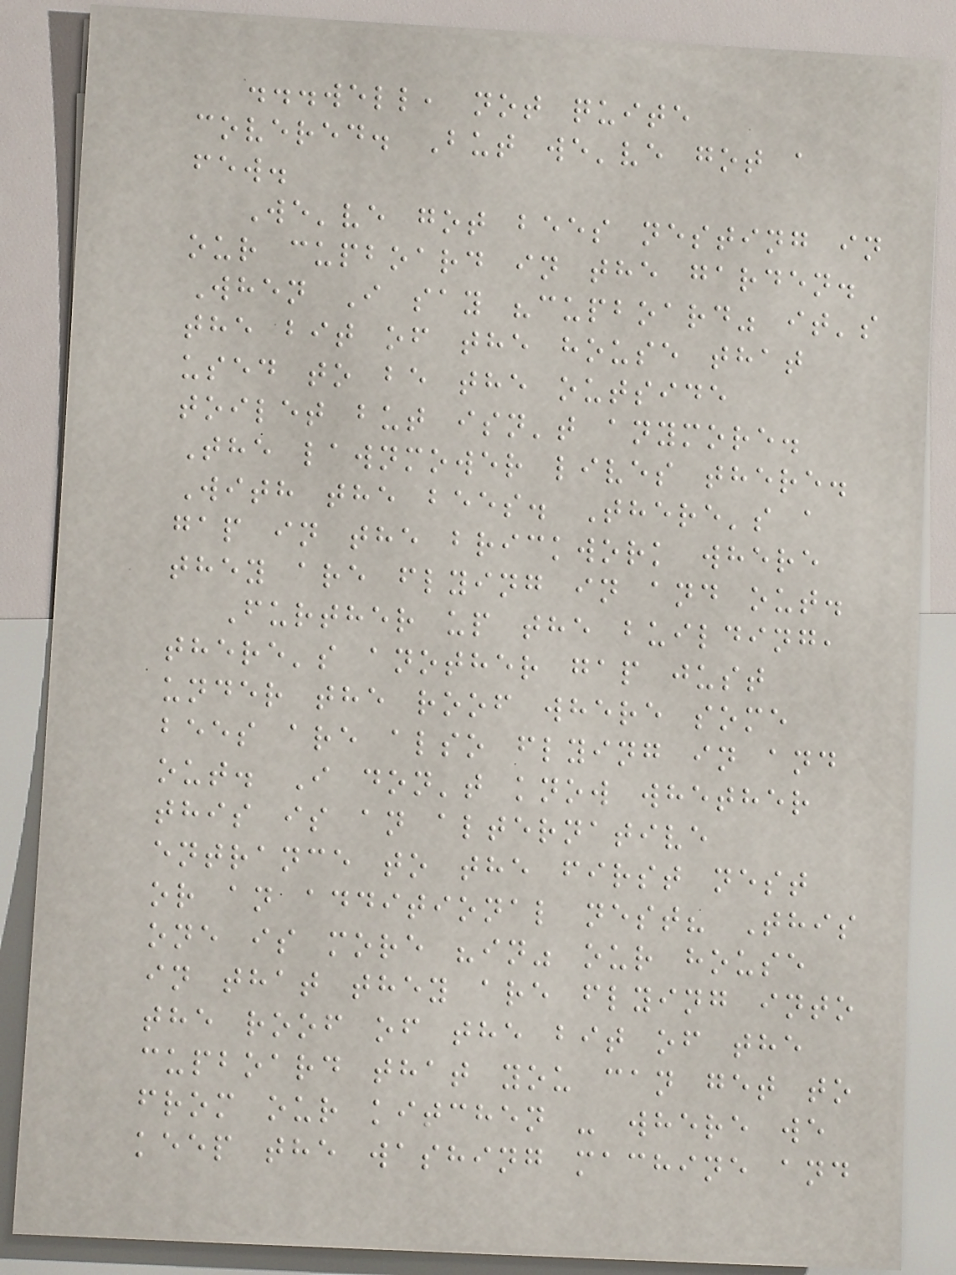...well, not quite
covered. But we've got a
few.
We've got bees nesting in
our cupboard in the garden.
When I say "cupboard" it's
the bit of the house that
used to be the outside
toilet but isn't anymore.
The lawnmower lives there.
With the bees. There's a
gap in the brickwork where
they are flying in and out.
Further up the building,
there's another gap just
under the roof where some
bees are also flying in and
out. I don't know whether
this is an alternative
entrance to the first nest
or an additional nest? This
one is more "in" our house
in that they are flying into
the roof of the bit of the
cupboard that you can get to
from our kitchen - where we
keep the washing machine and
